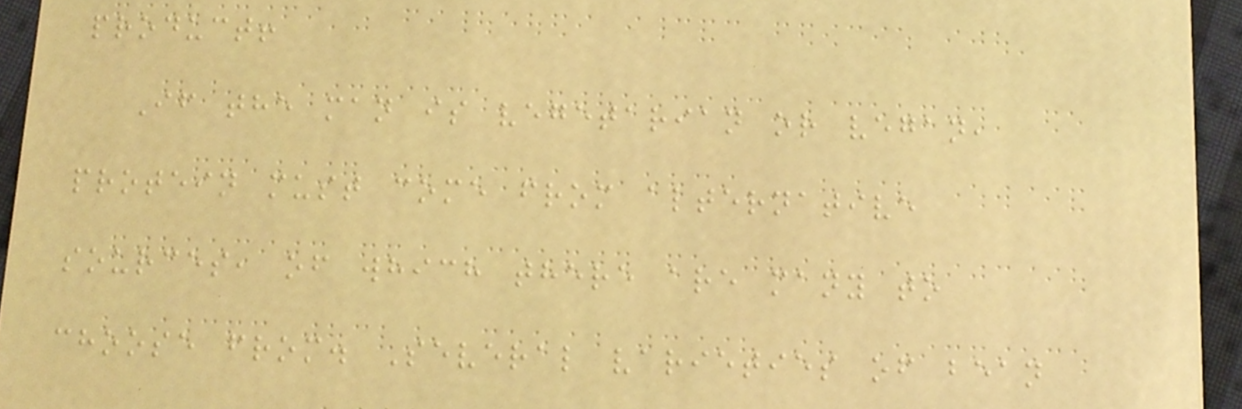product!
If the man is vegetarian or vegan,
protein must come from alternative
sources, of which there are many to
choose from. Several varieties of bean
